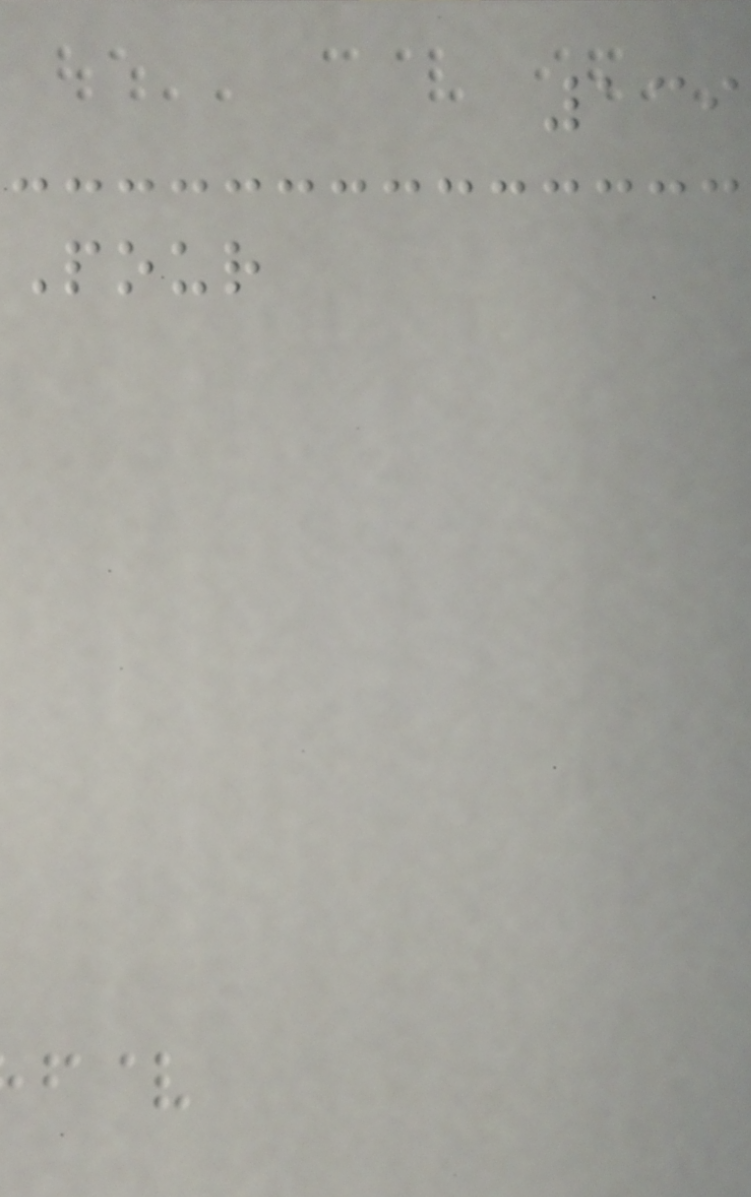139
Pour
